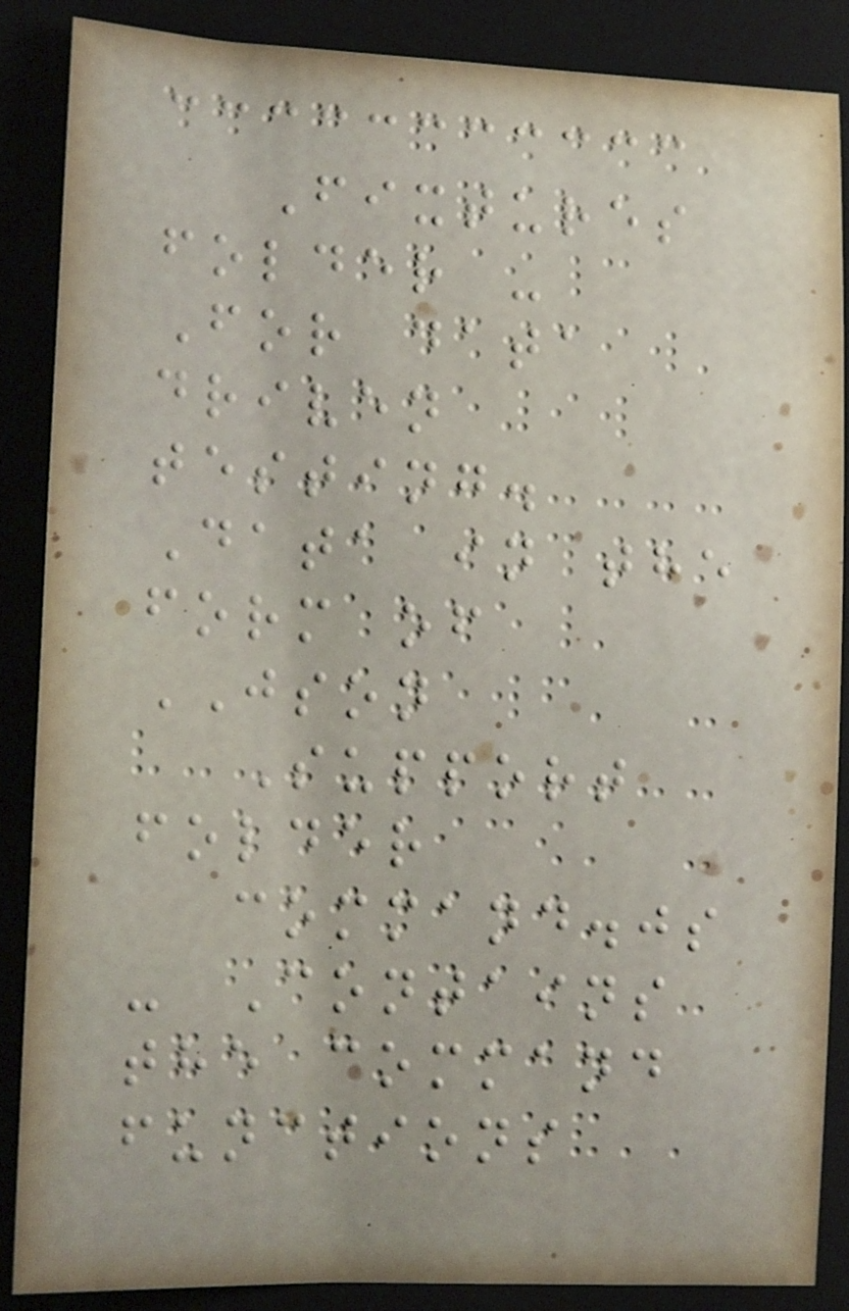Fixtures
folder -
For data
driven
testing.
Data in the
form of
JSON
Support
folder
command.js
- Contains
the command
functions
